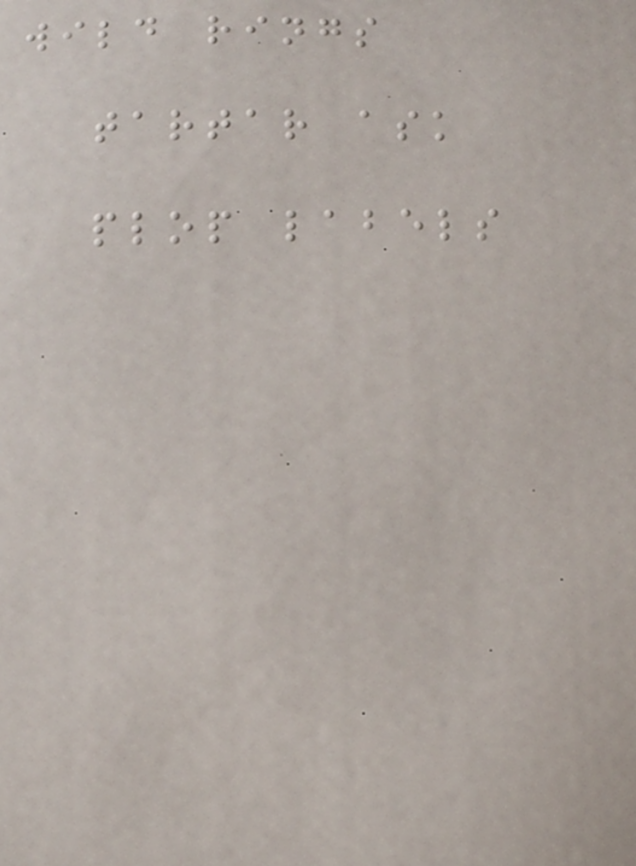wild rings
tartar ask
plop labels
